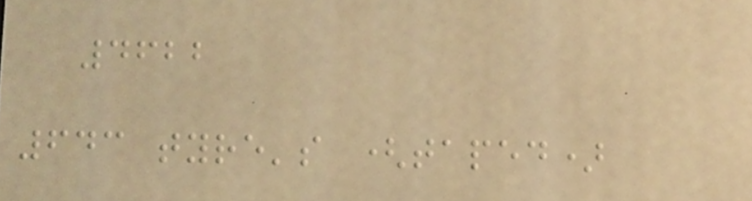4622
643 tyre's (taped)
